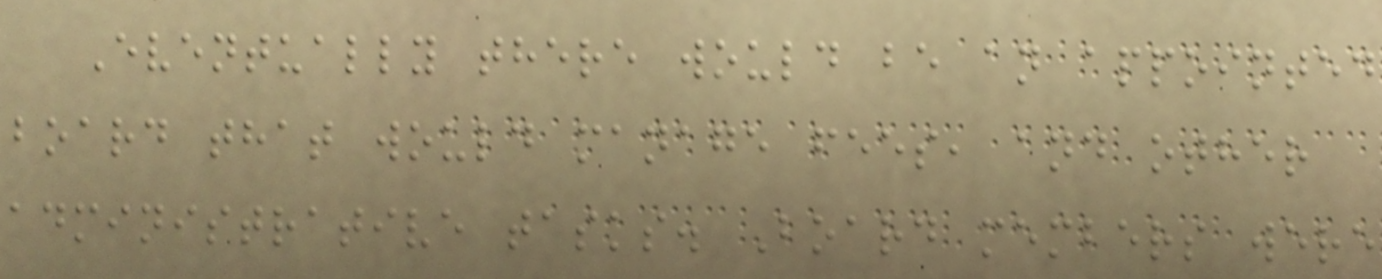Eventually there would be an appointed
board that would manage fees, and other
administrative tasks. Board members were
